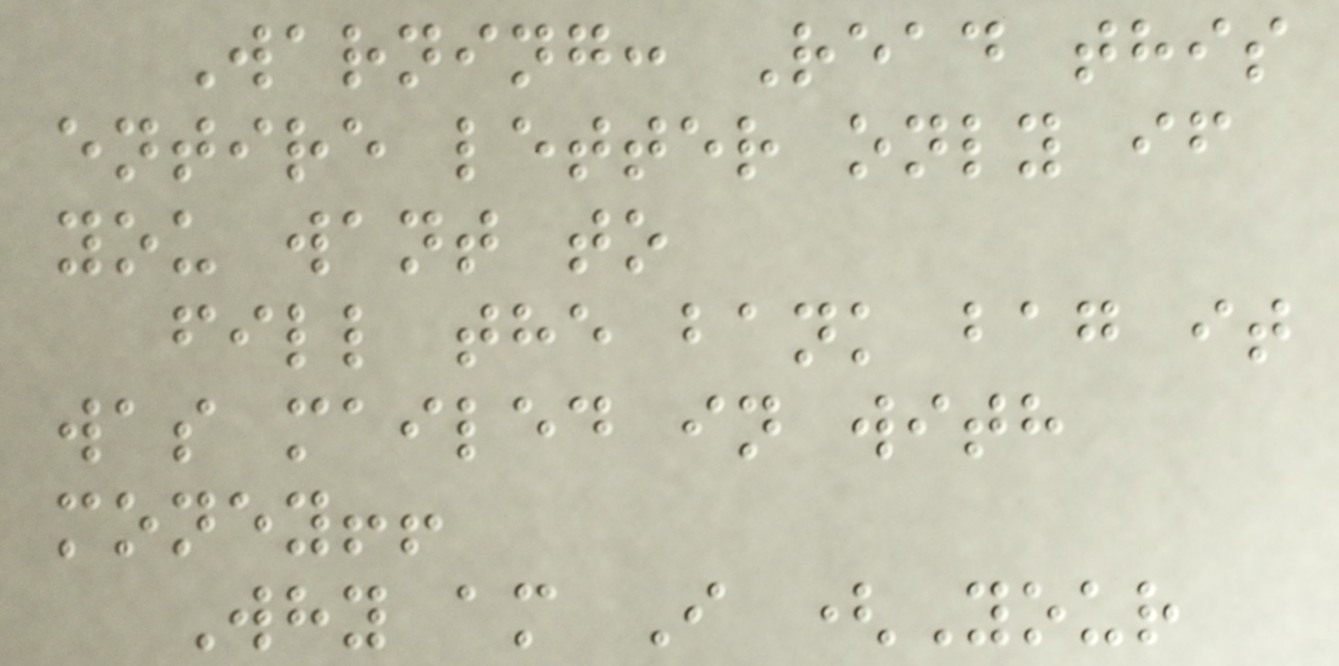Warning: Read this
entire letter only if
you want to
fill the bank bag it
was mailed in with
money!!
Why am I (Your
